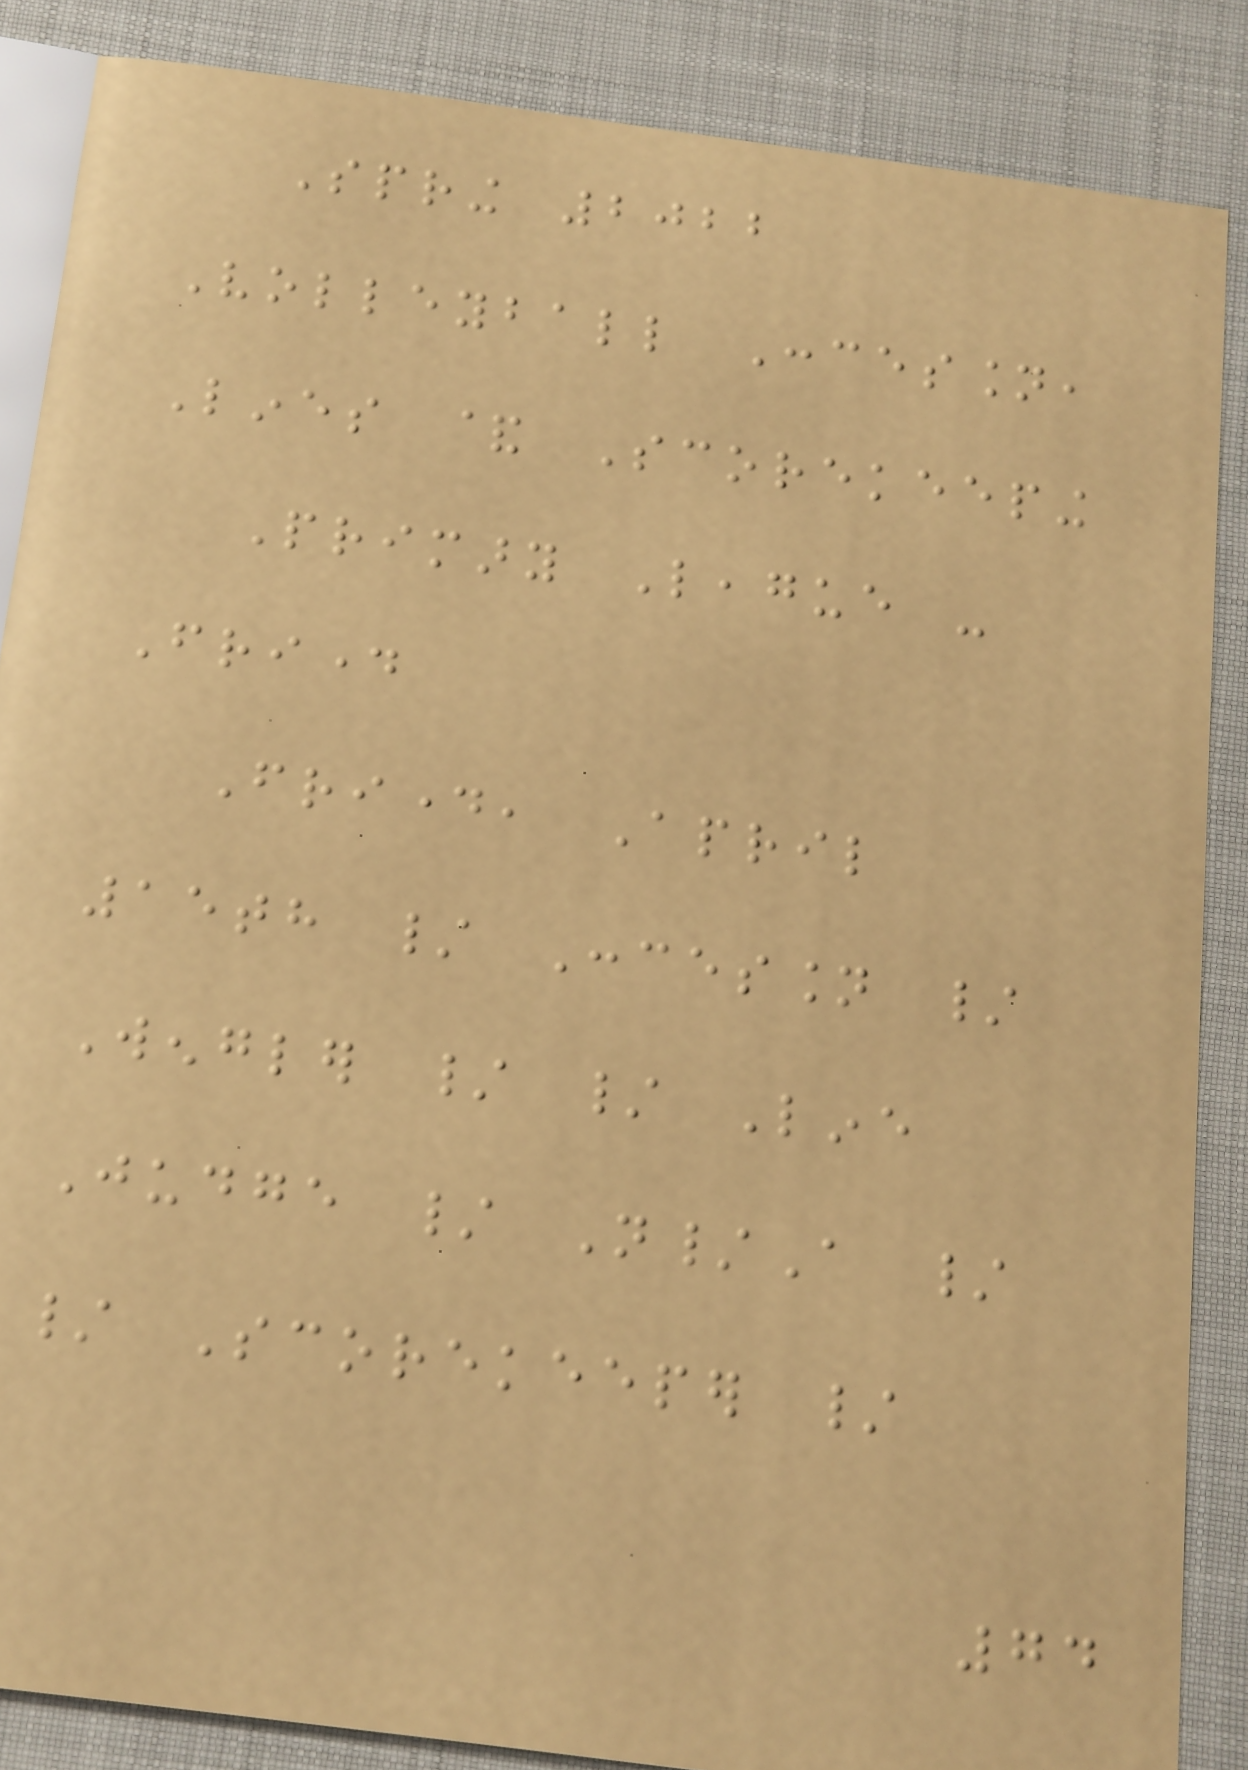Spring 2022
Volleyball Concession,
Lines & Scorekeeping
Primary League -
Friday
Friday, April
15th / Concession /
Wengler / / Line
Judge / N/A /
/ Scorekeeper /
74
